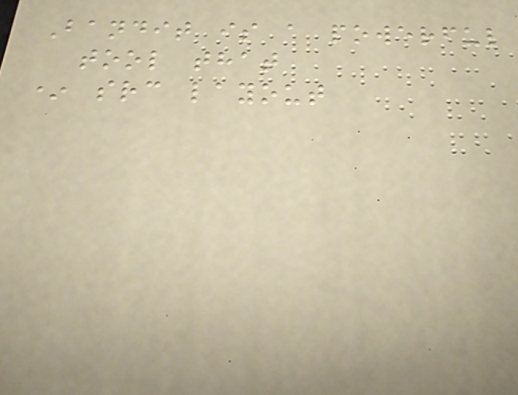Bandit is a powerful
tool that
* src layout
